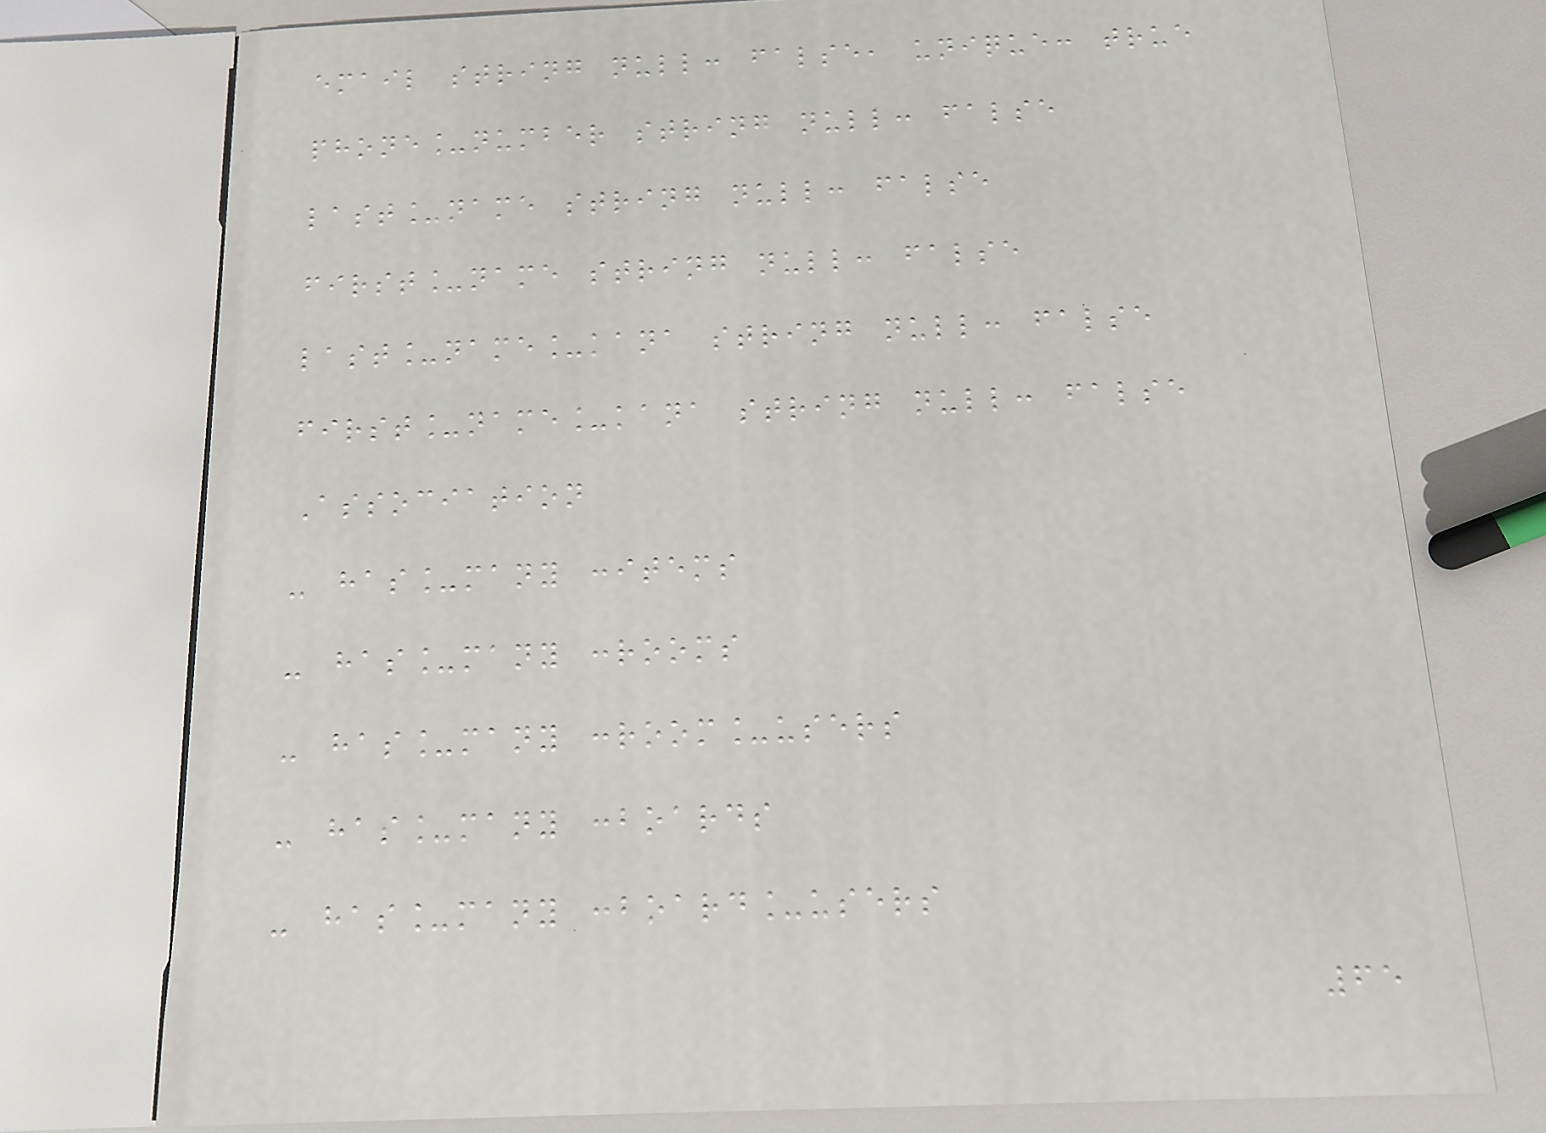email string null: false, unique: true
phone_number string null: false
last_name string null: false
first_name string null: false
last_name_kana string null: false
first_name_kana string null: false
Association
- has_many :items
- has_many :rooms
- has_many :room_users
- has_many :boards
- has_many :board_users
65
